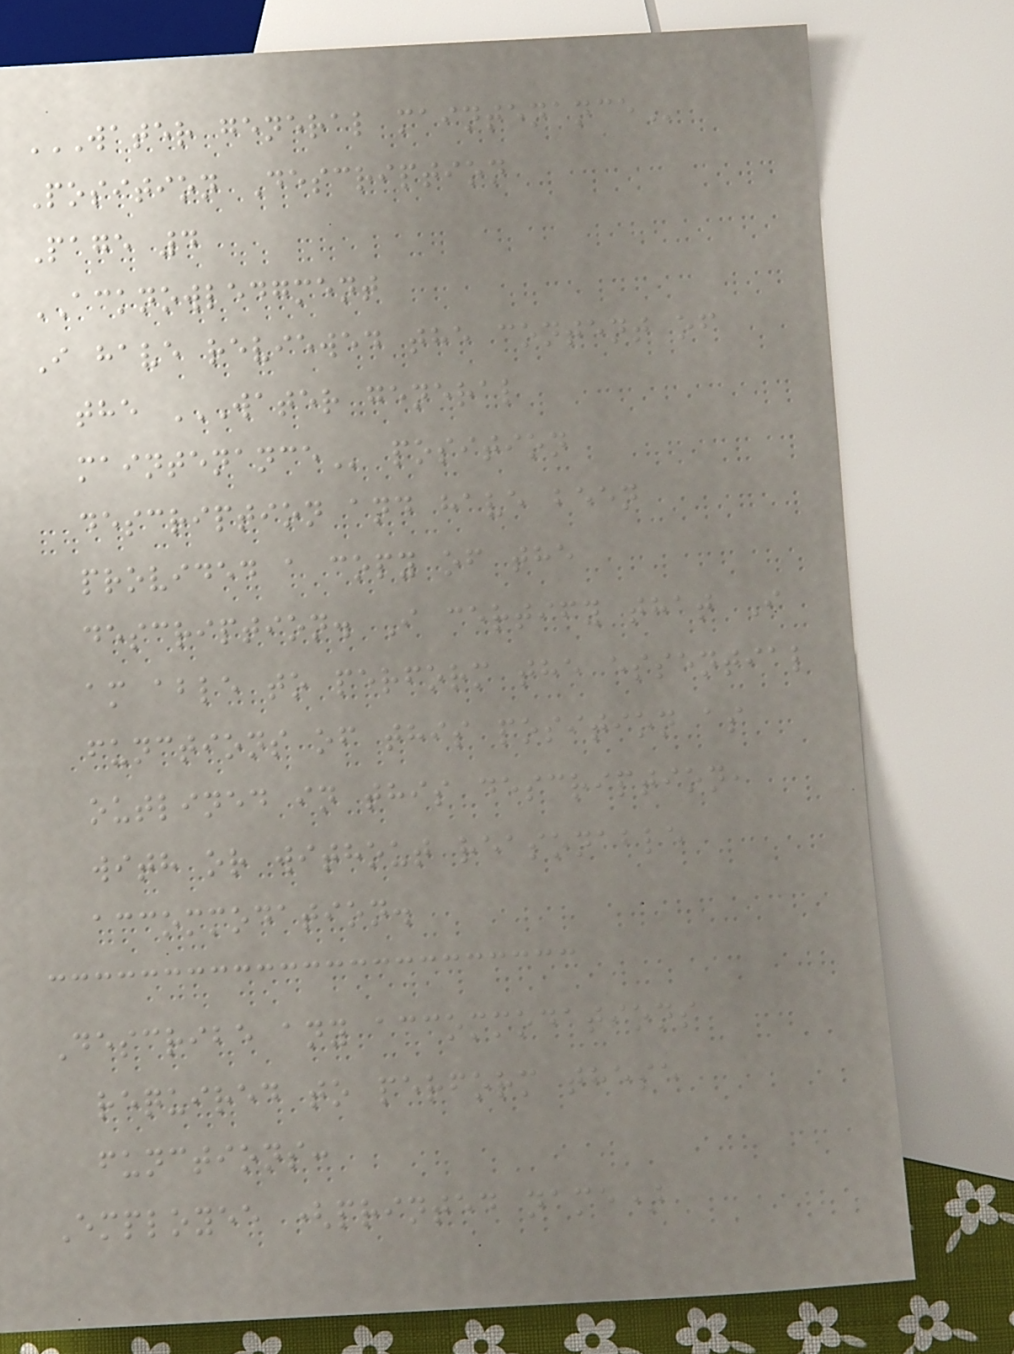WATER GENERAL MAINTENANCE
Position Description
Page 4
ACKNOWLEDGMENT
I have reviewed the content of
the WATER GENERAL
MAINTENANCE position
description and have been
provided a copy of the
description. I certify that I
am able to perform the essential
functions of this position as
outlined in this description,
with or without reasonable
accommodation.
Describe any accommodations
required to perform these
functions:
Employee (printed name)
